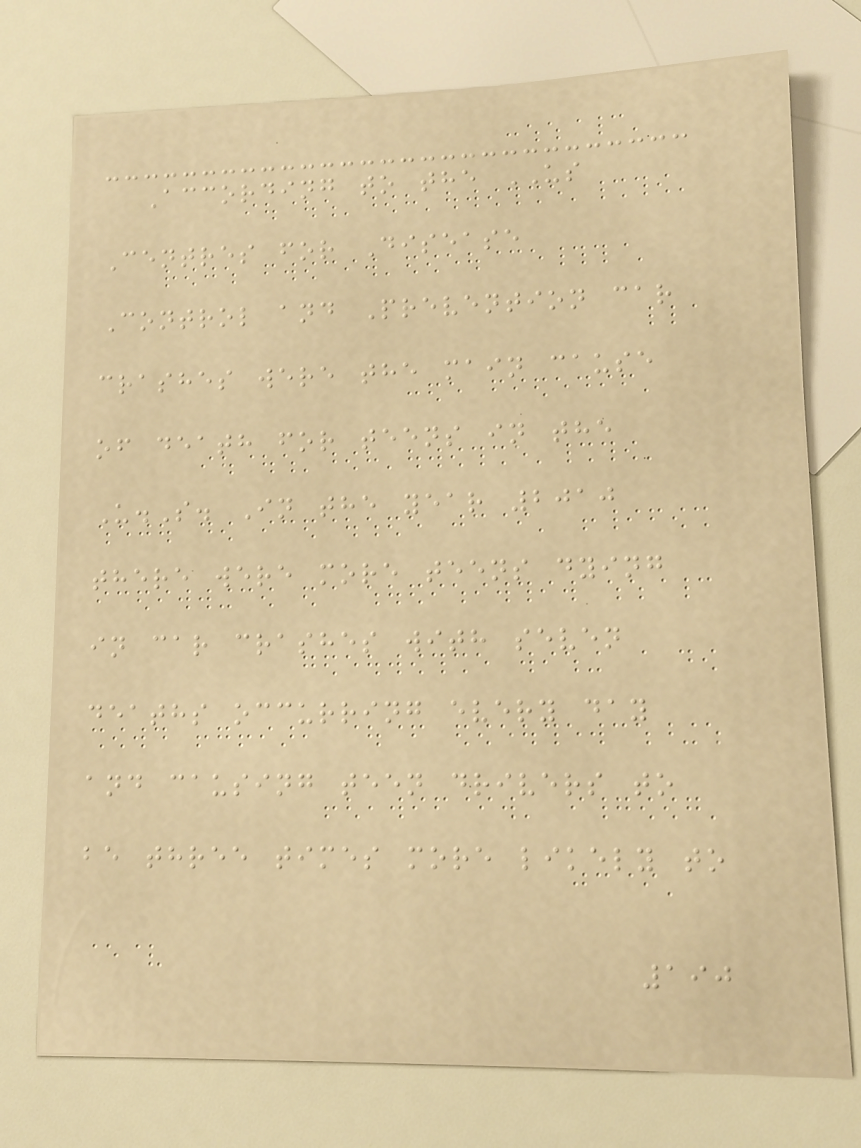According to the US
Centres for Disease
Control and Prevention car
crashes were the main cause
of death for teens in the
U.S. In the year 2010
there were more teens dying
in car crashes with seven
deaths occurring every day
and causing teen drivers to
be three times more likely to
190
